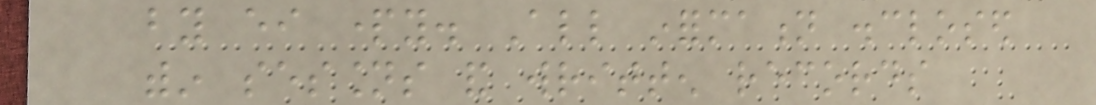by either party. All information disclosed
within sessions and written records
